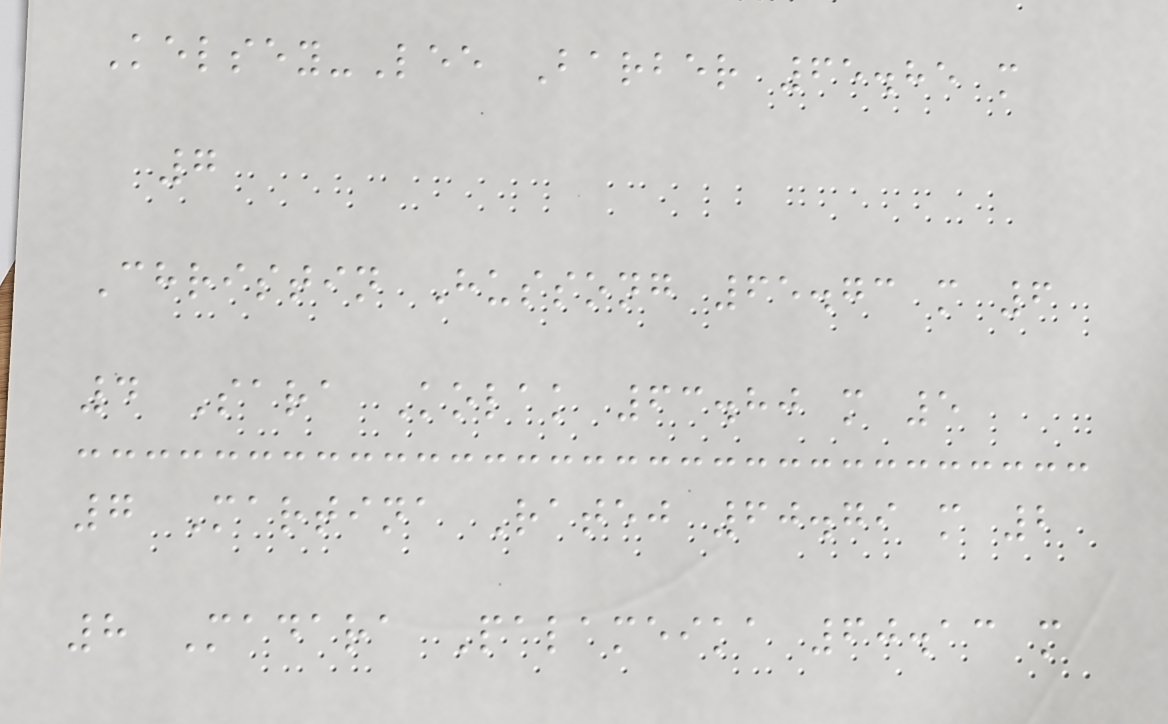Kelsey-Lee Barber 65.85 m
7
Christin Hussong 65.73 m 6
4 Sara Kolak 63.80 m 5
7 Martina Ratej 60.79 m 2
8 Madara Palameika 60.13 m
